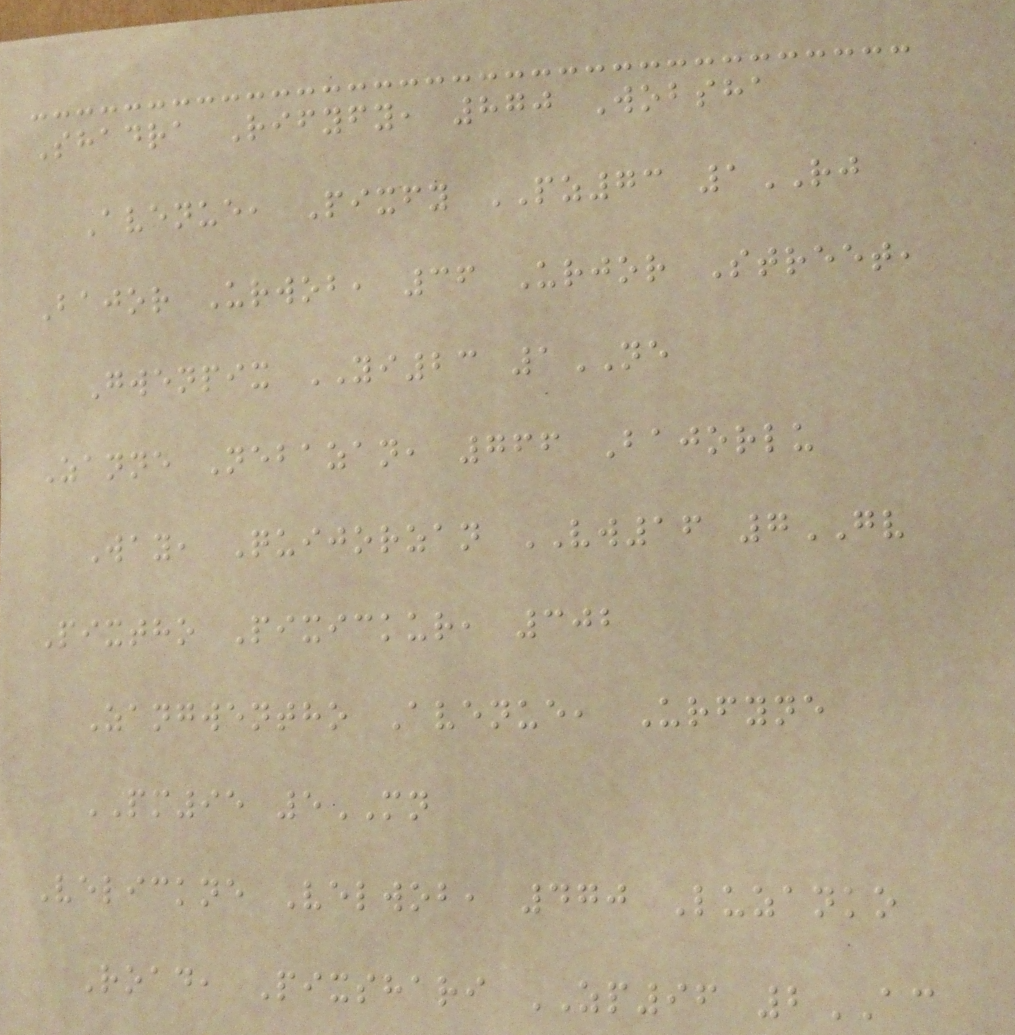Shadra Rifyfy, 870 Wobsha
Avenue, Pixfy PZ73 1RJ
Bajor Urwob, 36 Urjor Street,
Gwenpix YI23 1NE
Zanne Nebazan, 766 Bajorlu
Way, Quijorzan VW16 7GV
Pixtho Pixickur, 302
Zangwentho Avenue, Urfyne
PM95 5MN
Velickne Velwob, 470 Luzanko
Road, Pixshari ZP96 2AC
